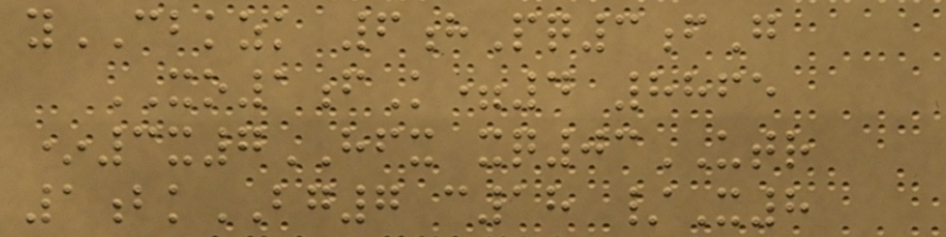yCBKZK 6hPq3fG
XO1fK=4 8865
*3x7HFX xq03UTR
1bkBG7 c18 /X8
